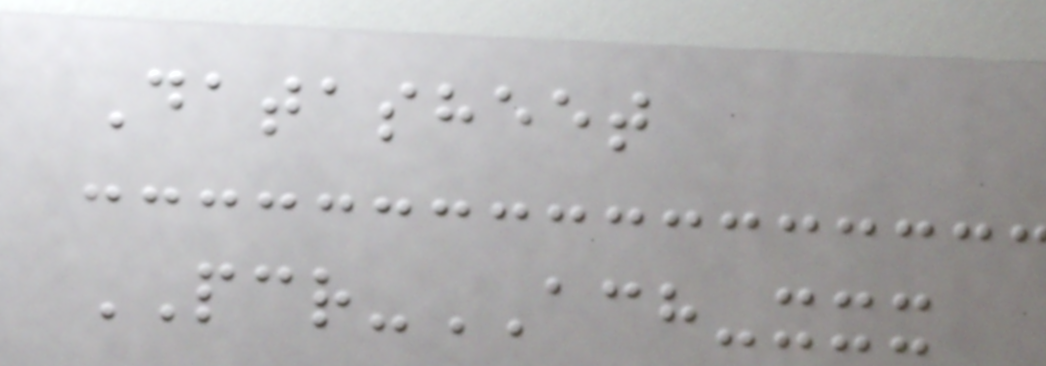Datasheet
PCR-ACH-xxx
